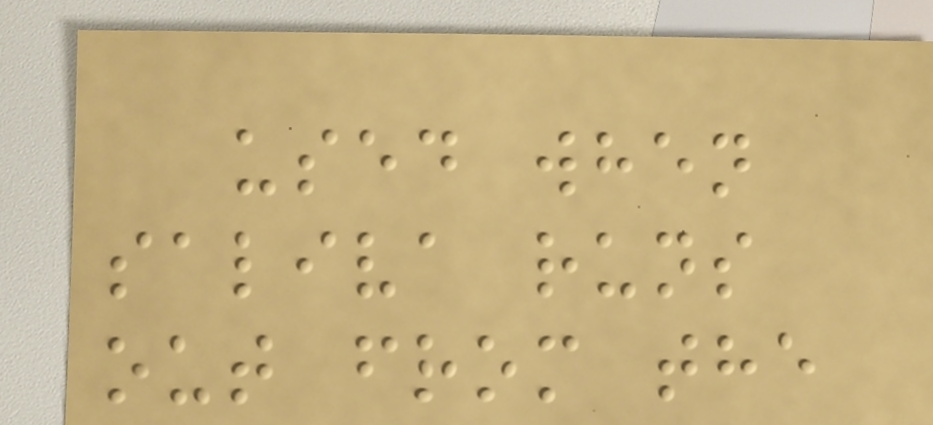used when
saliva runs
out from the
